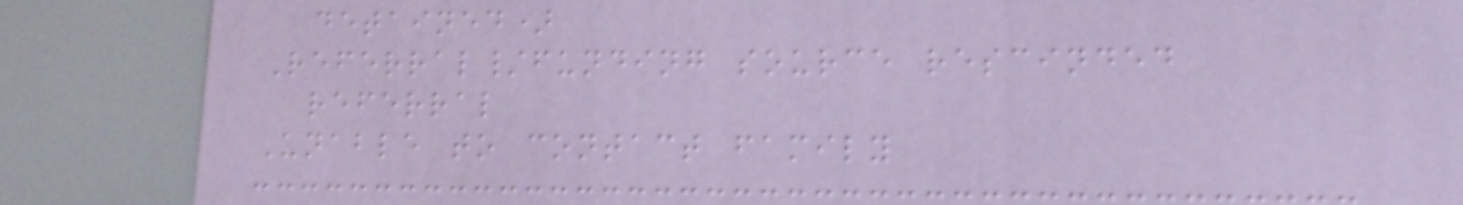detained)
Referral/funding source rescinded
referral
Unable to contact family
